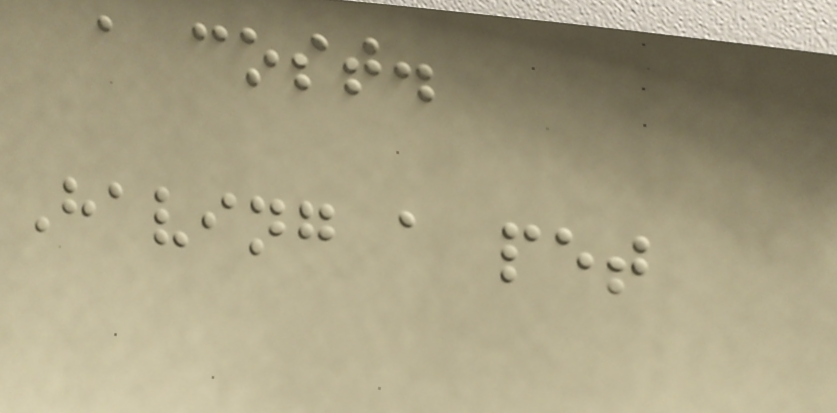a cost.
Having a pet
